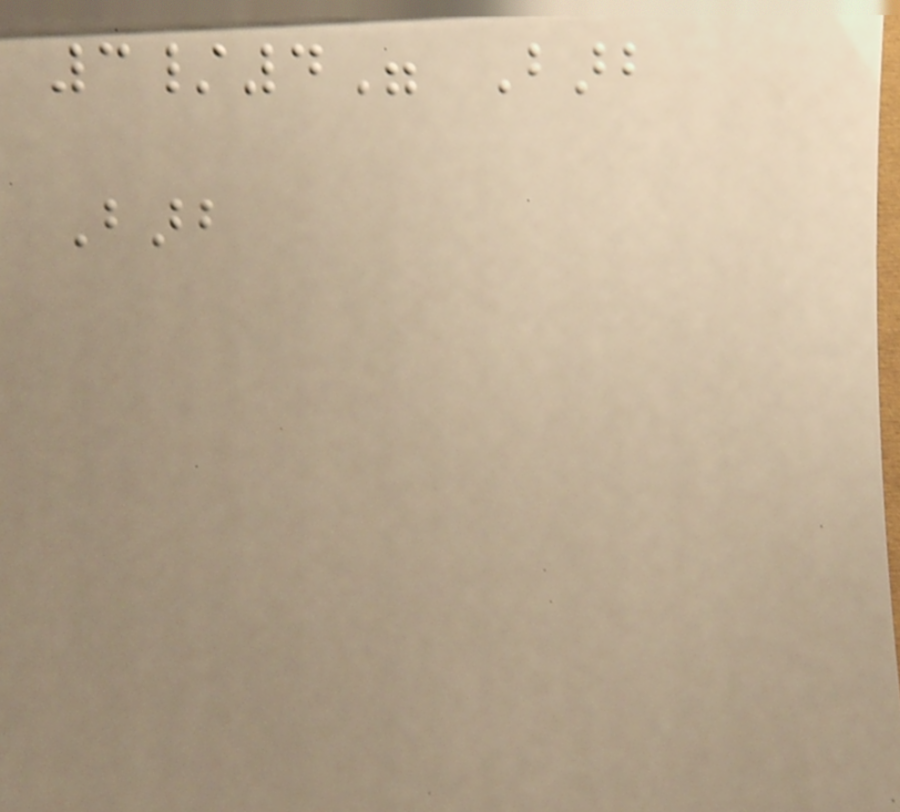3/4" Barb
Barb
